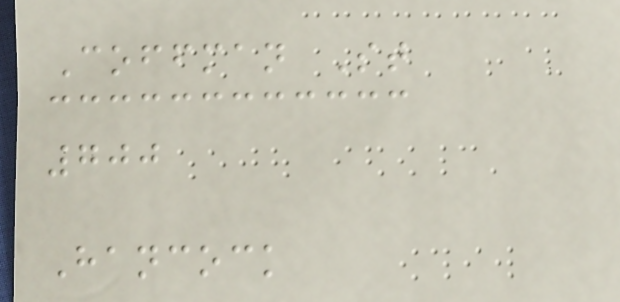Coffman St
700
Hancock
